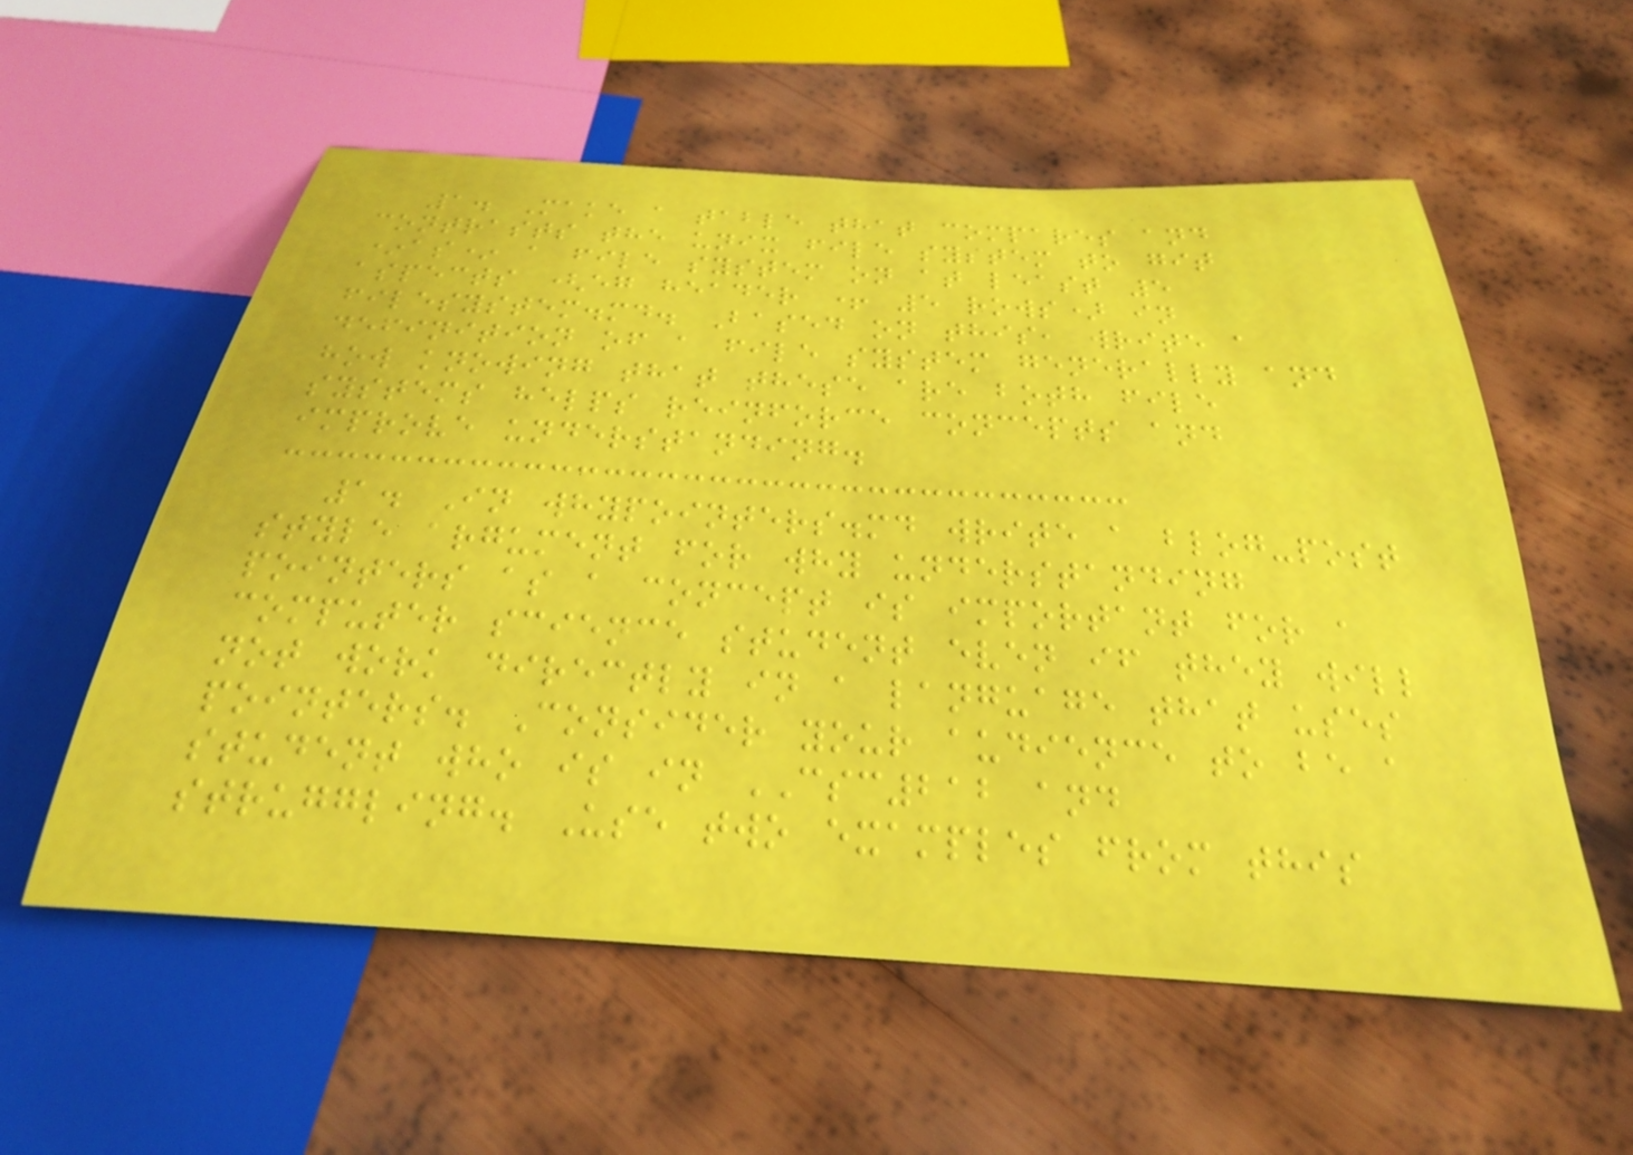1. Make a table that compares and
contrasts the unix file system to git
*as* a file system on at least 5
aspects (eg header + 5 rows) in
filesystem.md. Based on this, write a
definition of a file system generally and
how knowing that these are both file
systems helps reinforce concepts and
improve understanding.
1. In whypointers.md write a blog-post
style argument for why understanding
pointers as a concept is important for a
computer science student even if they will
not work directly in a language that uses
pointers. Consider your audience to be a
student who is in CSC212 and
struggling. Use two examples from this
